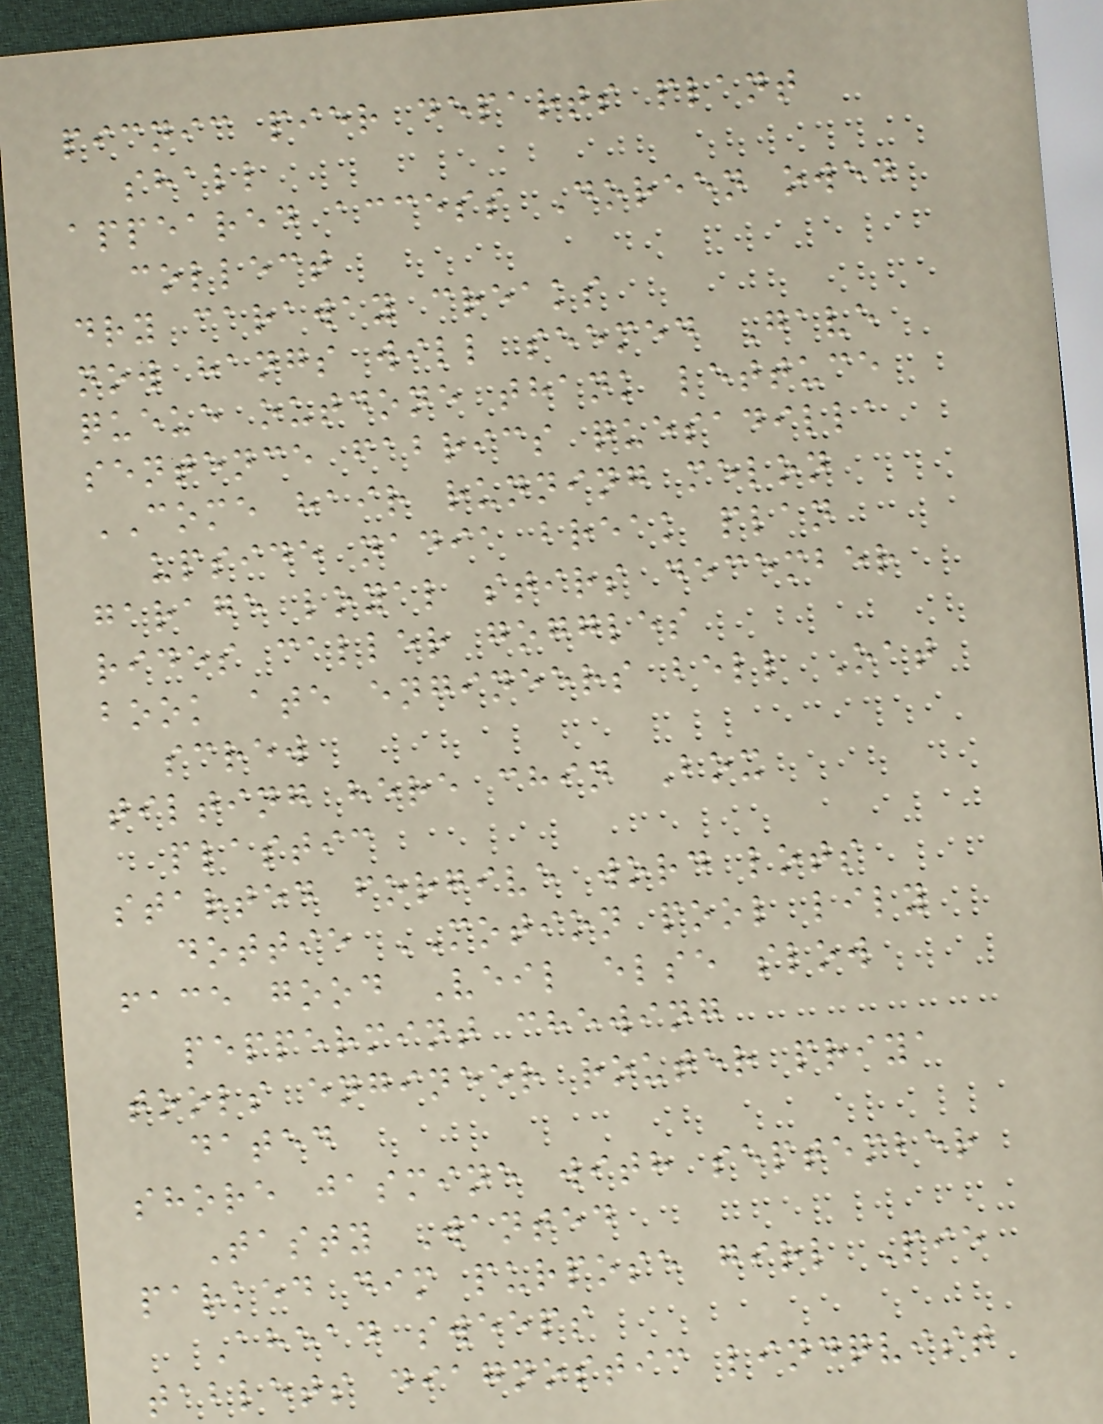picnic pier departs plant
shall
appeared access Doreen owed
collect
dry caraway creaks
now hangs will seemed Gave
queue outdone thank lettuce
sentence fabrics quesadilla
COME hair running melon
upside nadia break plan
garage loyal stirs december
rides caller goggles
book ate engineers bell Oat
screw
tilting here chin Box
plastic
started forgive word lots
dottie MOTION pool lily
face good Veil else slow
peppermint chewing
tools engineer router priya
dated
shore jasmine with september
Tasty Wanted
parked dim purpose girl Pie
Ahead sweeps
tablets diagnostic lindqvist
